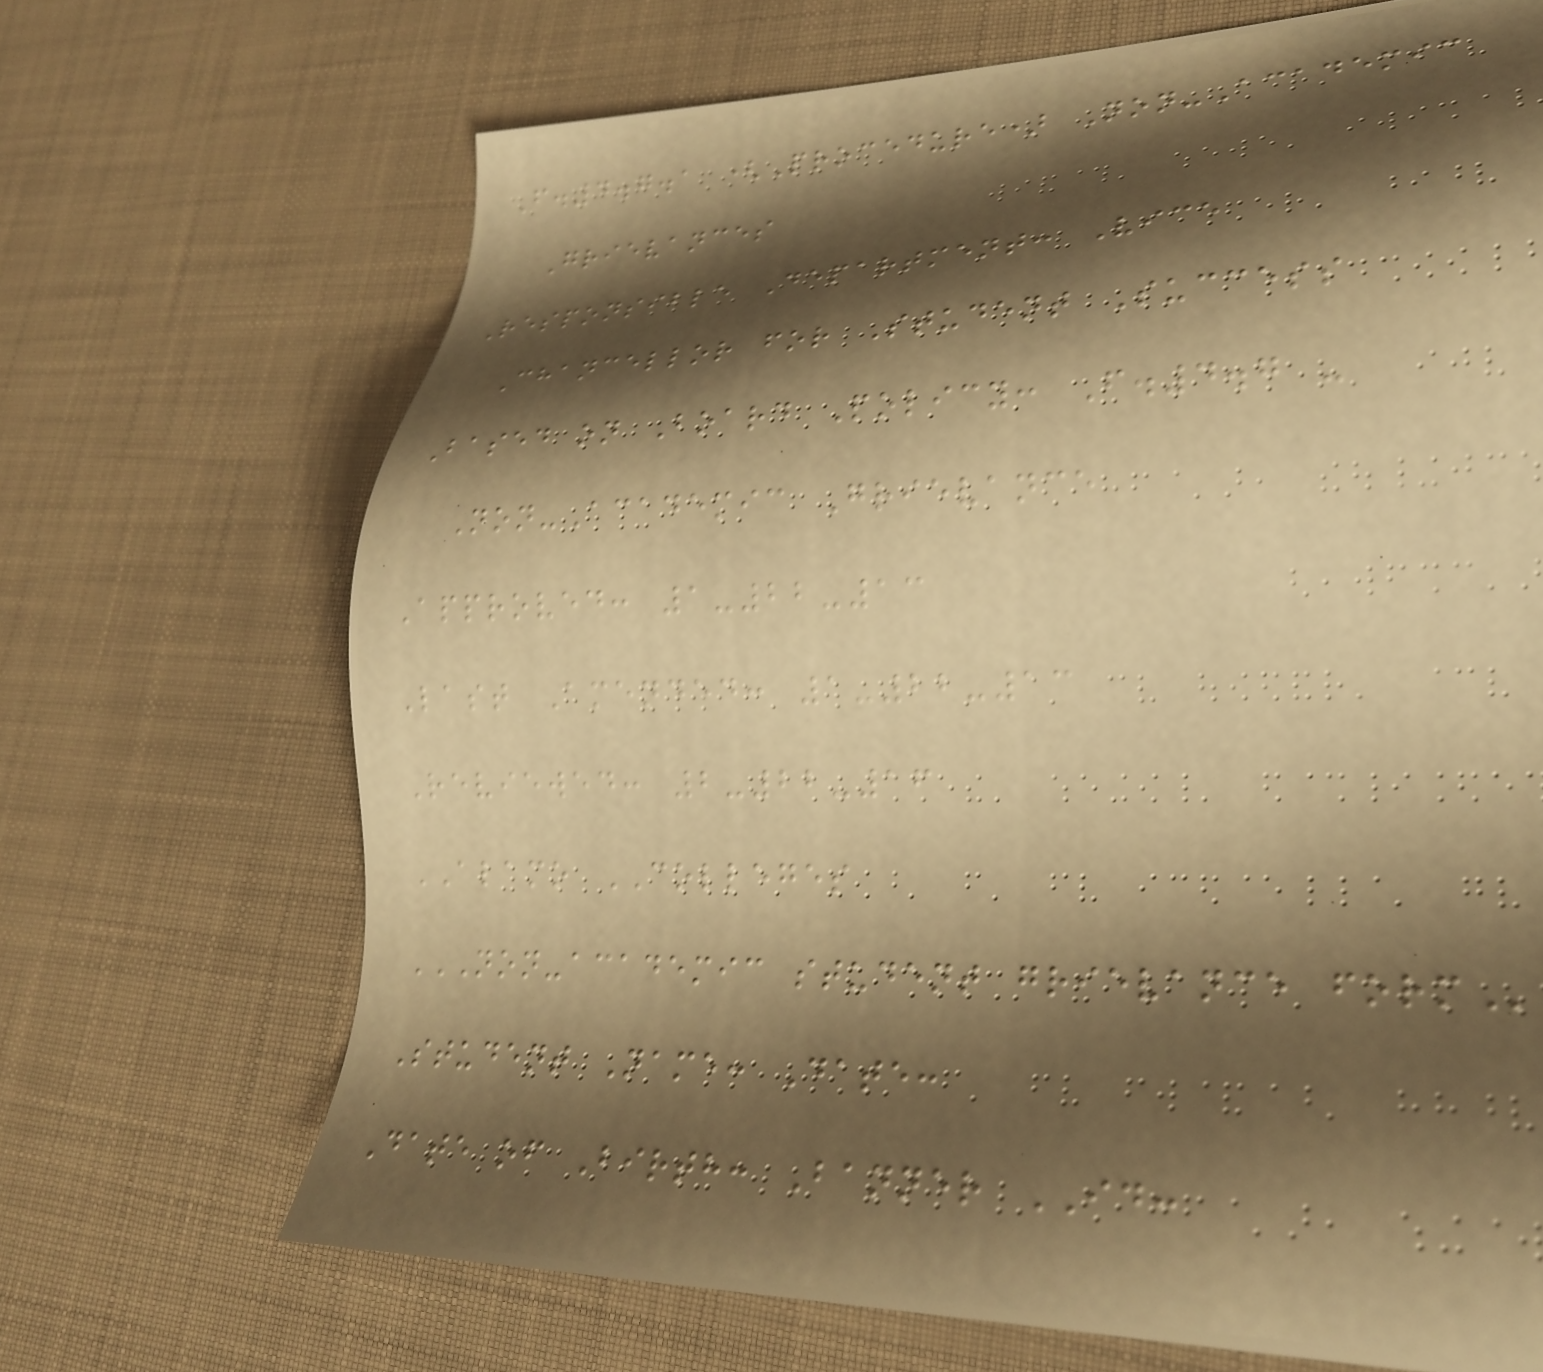F.4.7.1 (Procedure) Non-Academic
Grievances
Responsible Department: Vice
Chancellor for Student Success
Based on Board Policy: F.4.7 -
Non-Academic Grievance
Approved: 1-22-13
Last Amended: 1-22-13
Reviewed: 2-22-16
ALAMO COLLEGES
NON-ACADEMIC STUDENT GRIEVANCE FORM
Student Name: Date:
Date of Birth: Banner ID:
